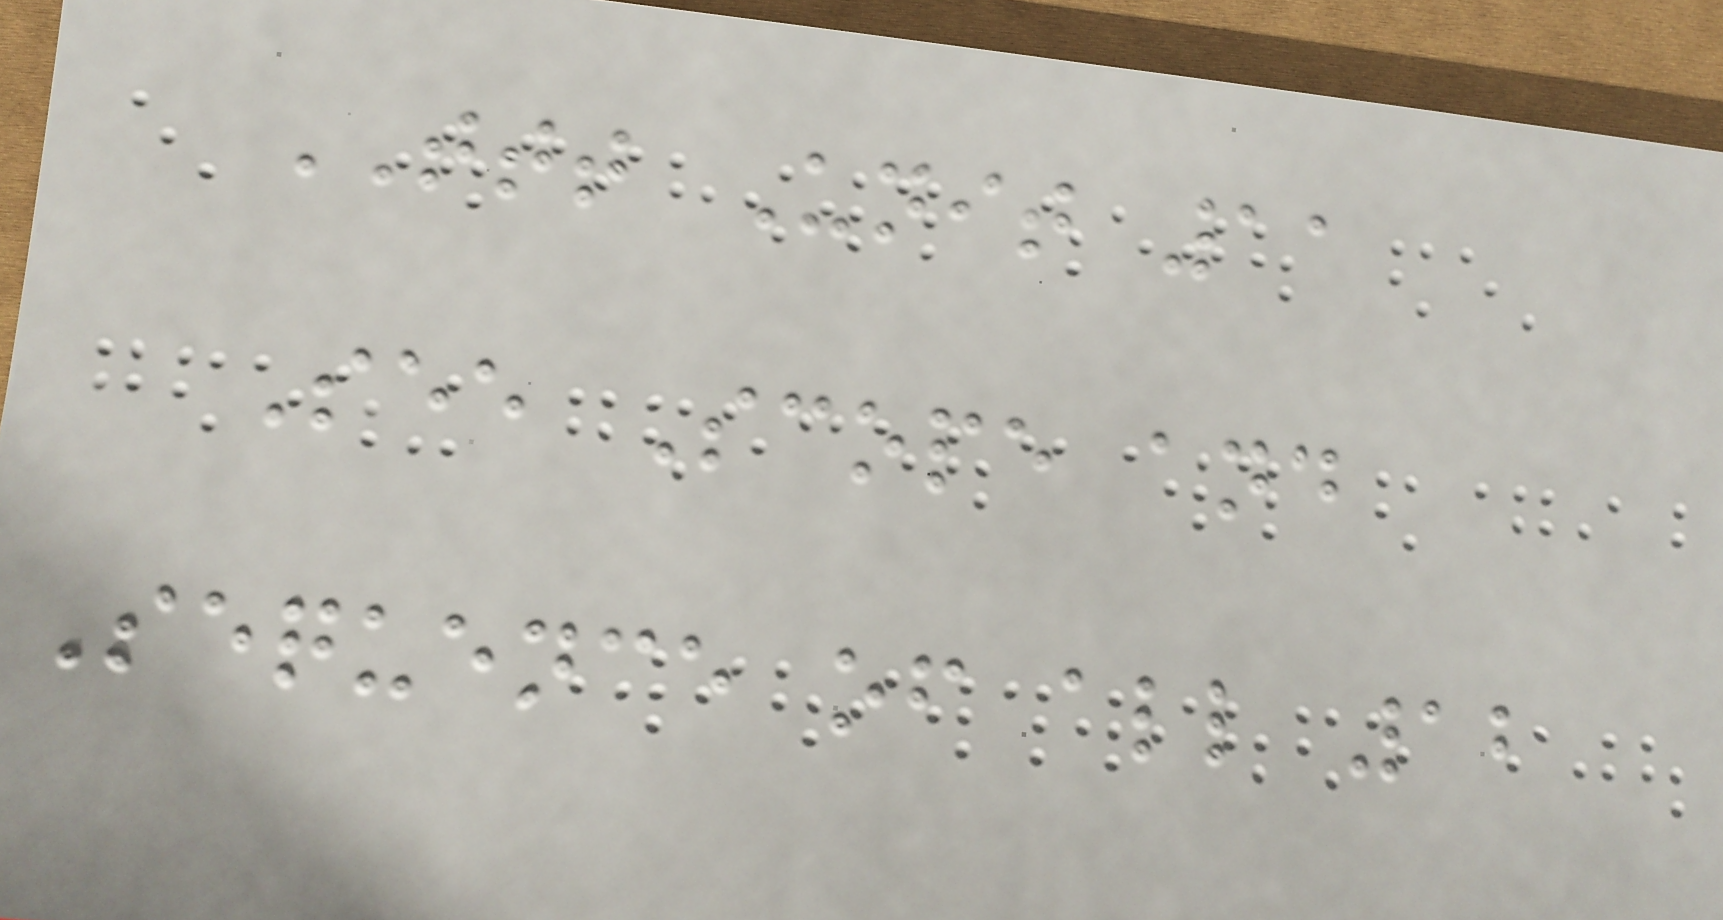TTT Unit 11
See Scope and
Sequence of all 12
